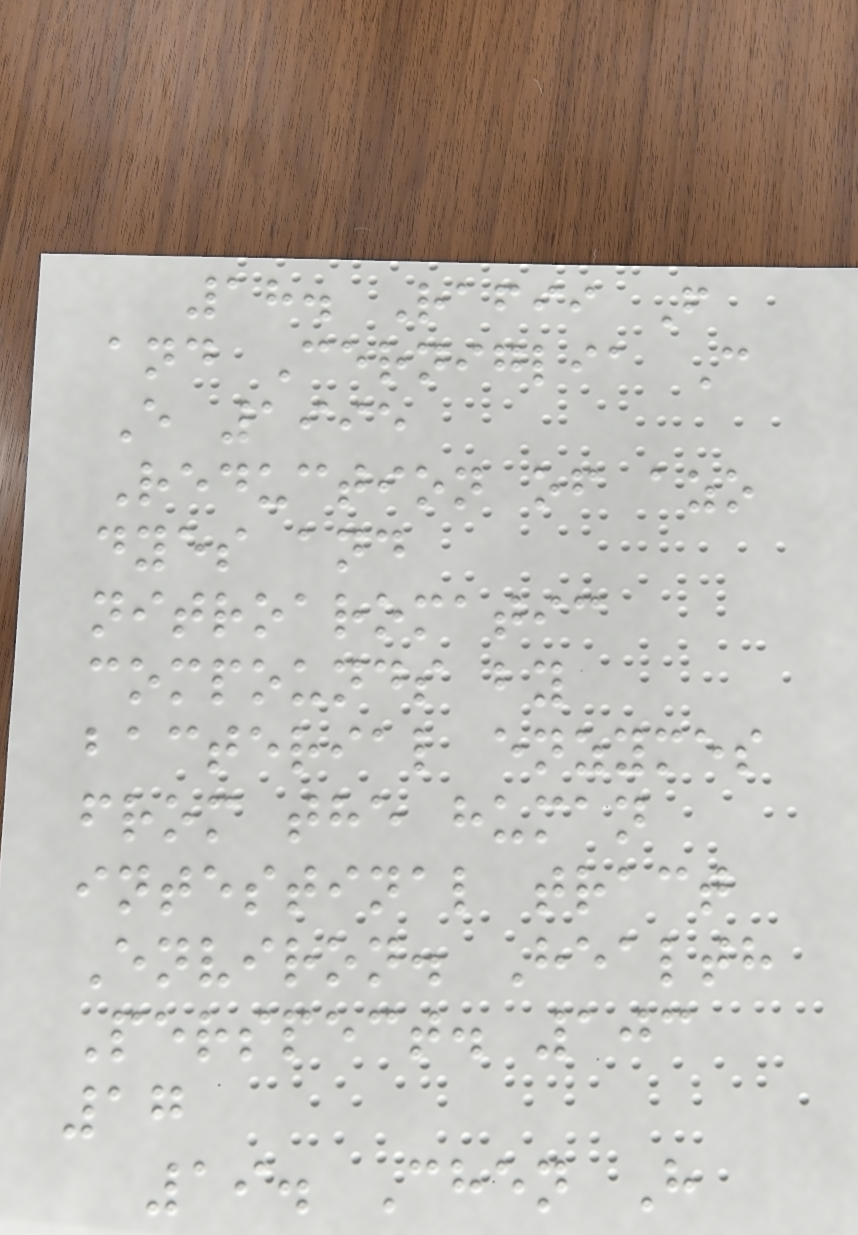18. Rafii F
and Cerniglia C
E 1995
Reduction of azo
dyes and
nitroaromatic
compounds by
bacterial enzymes
from the human
intestinal tract
Environ. Health
Perspect. 103
17
19. Chen H
